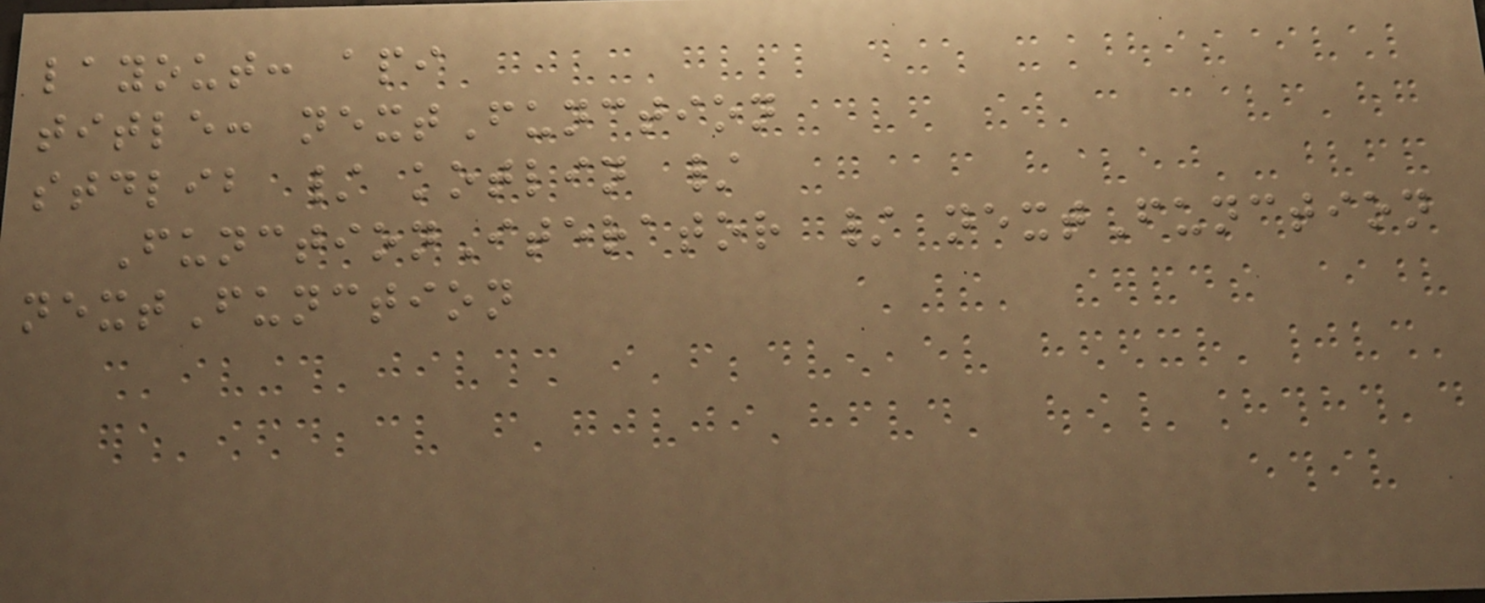layout: api
title: nextFunction
stdlib / kotlin /
FunctionIterator / nextFunction
nextFunction
